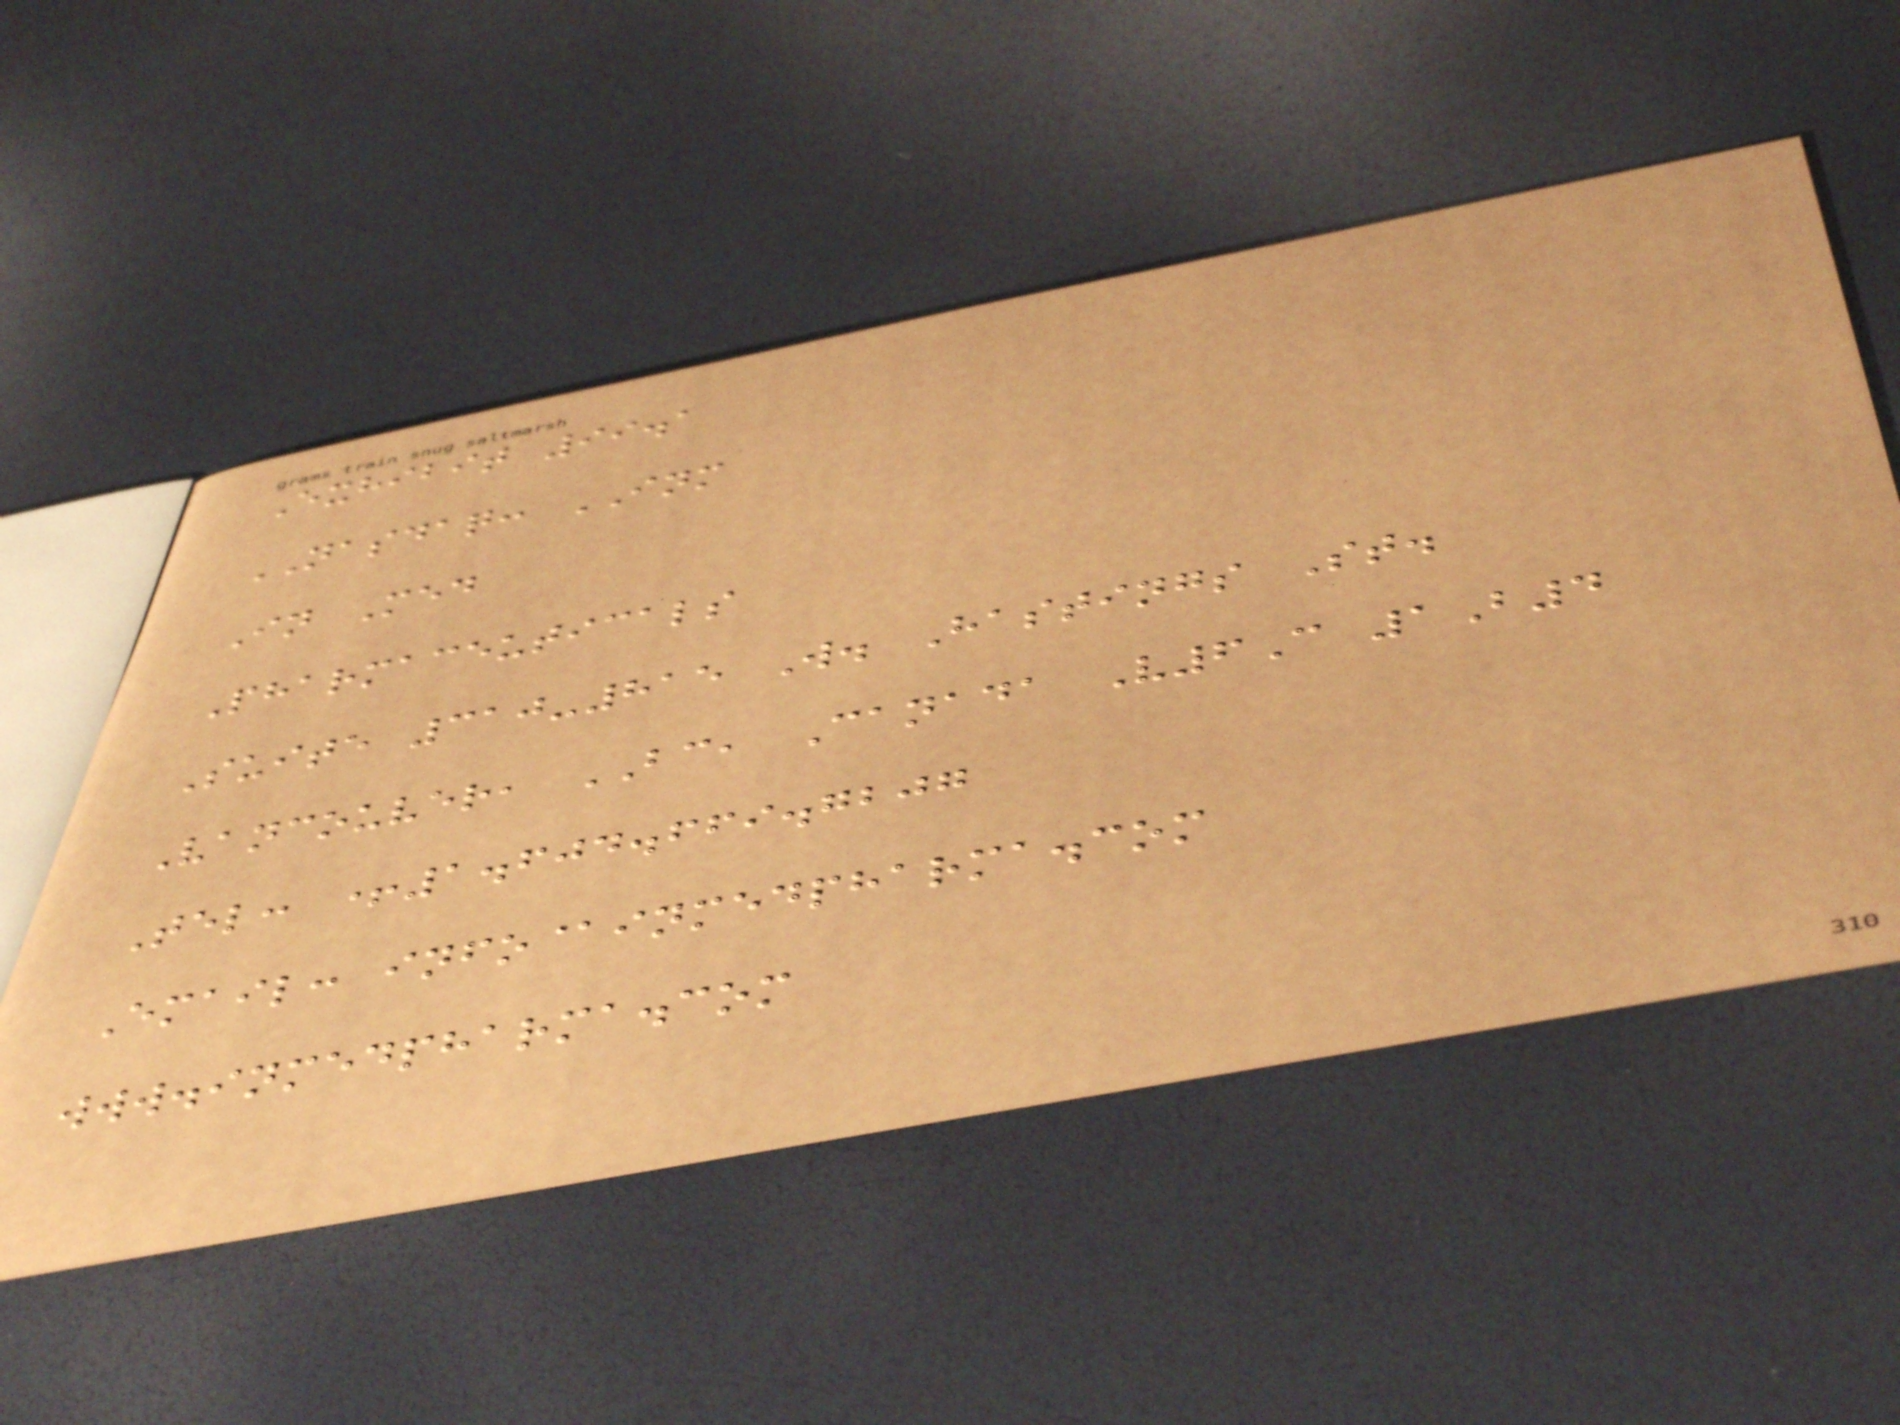Exhibit 99.1
NASDAQ: INM
In Med
Pharmaceuticals
Suite 310-815 W. Hastings St.
Vancouver, BC, Canada V6C 1B4
Tel: +1.604.669.7207
Email: info@inmedpharma.com
www.inmedpharma.com
